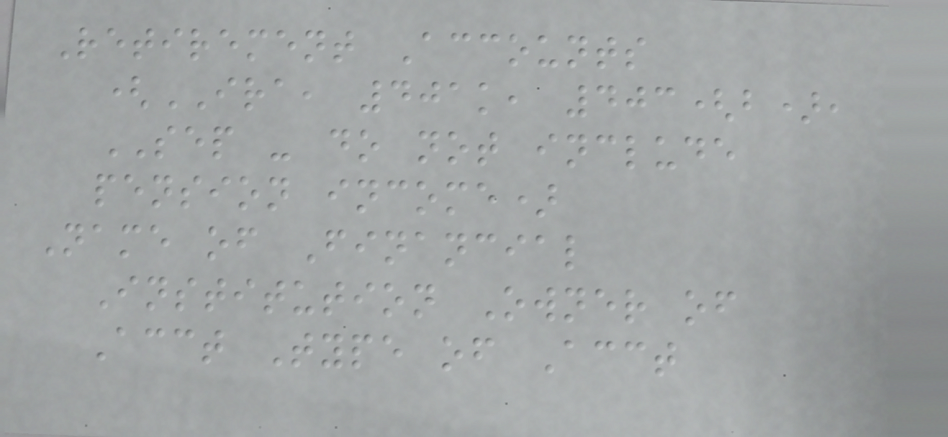Retirement Accounts
(IRA, 401k, 403(b),
SEP - do not include
pension income)
Name of Financial
Institution Owner of
Acct Type of Acct
